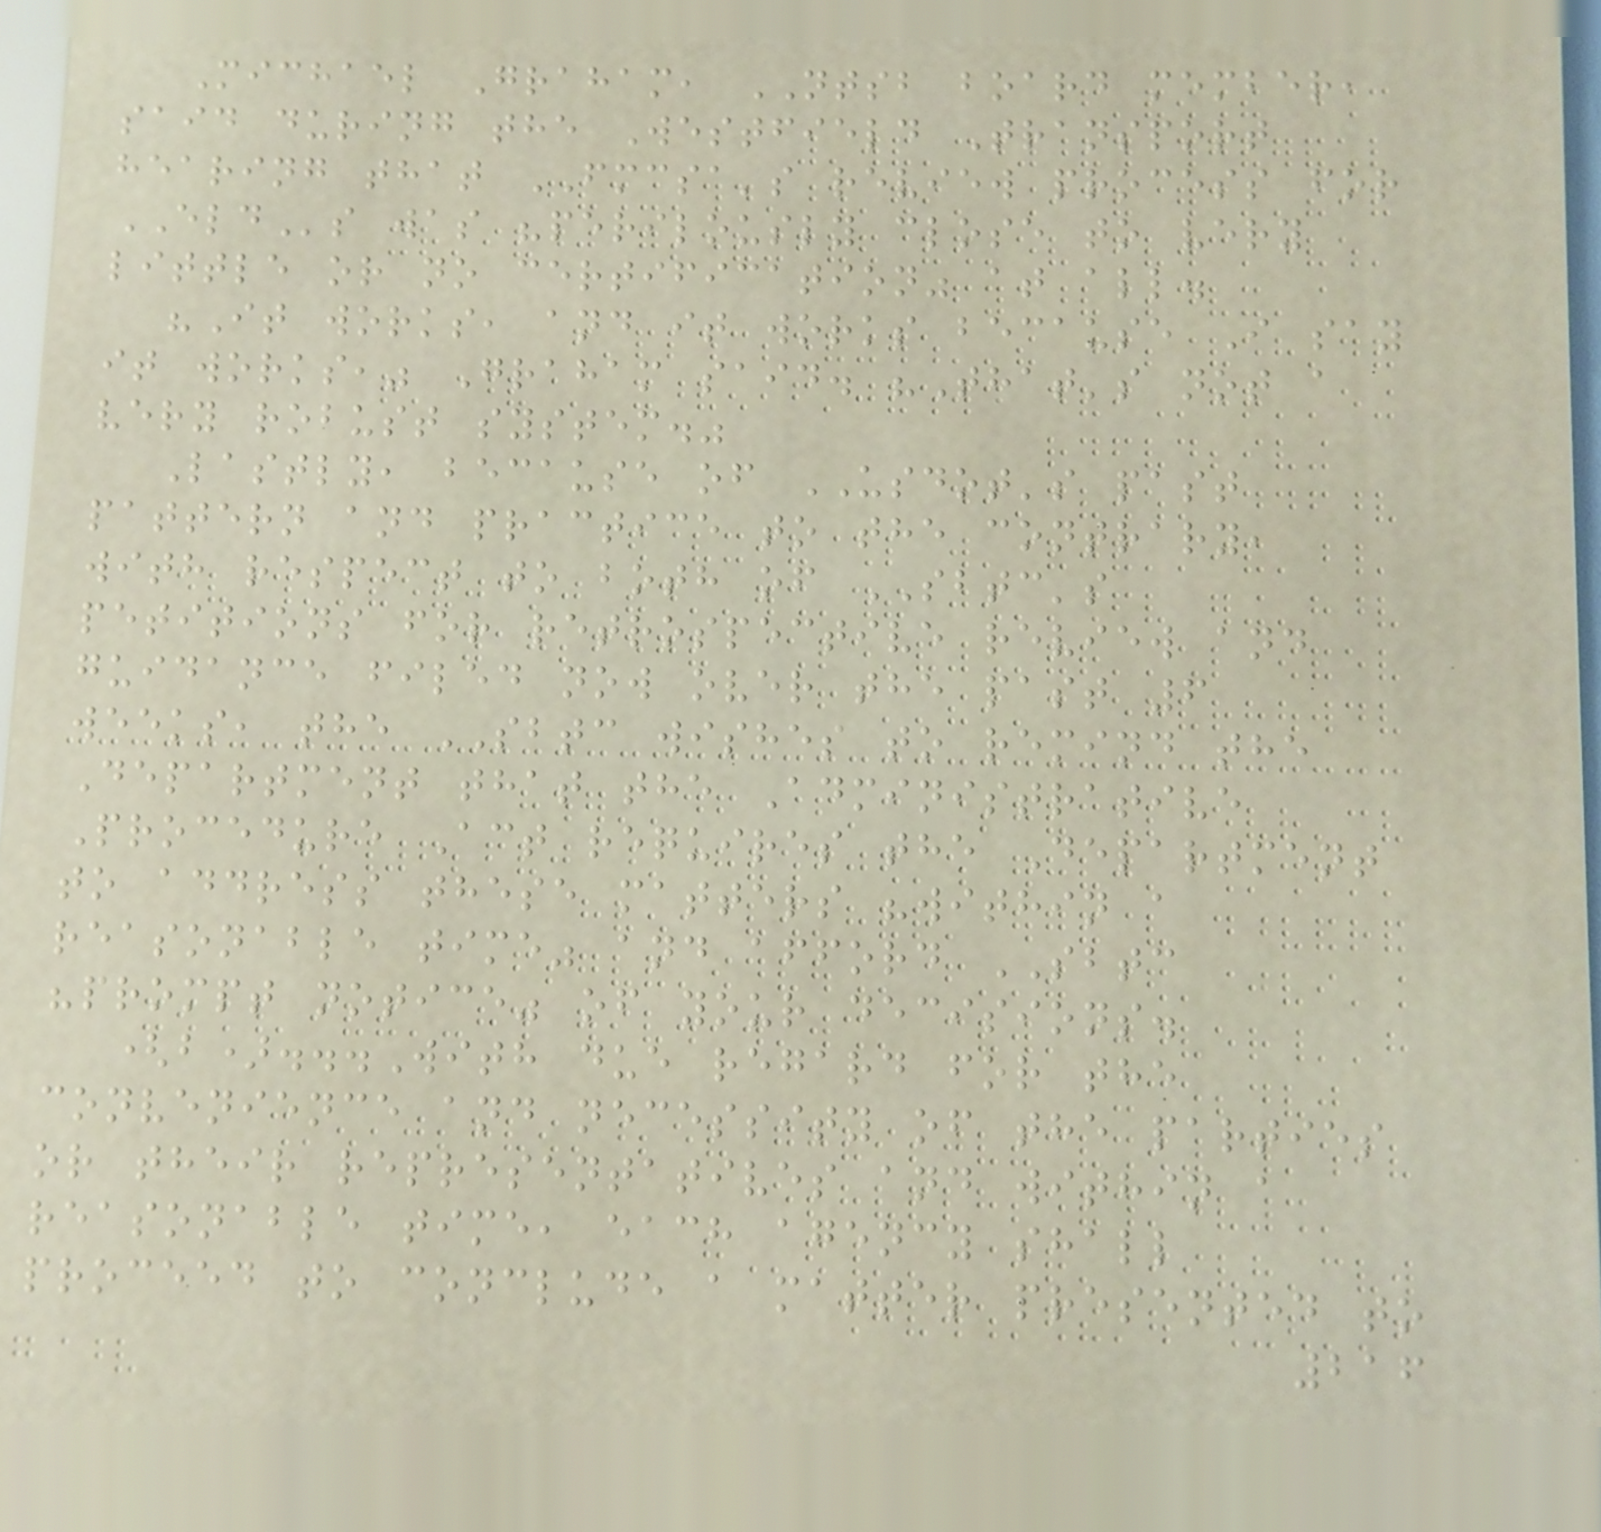Michael Graham, NTSB board member,
said during the Westfield Transport
hearing that FMCSA's review process for
ELDs was "perilously close to very
little or no certification" at all.
"It works, and it works because I say
it works," Graham said. "That's not a
very robust system."
Lastly, because of USDOT's past
pattern and practice to the contrary,
with respect to both of SBTC's
petitions for retrospective review and
guidance filed now over the past 6
weeks, the SBTC wishes to remind the
Department that the Administrative
Procedure Act requires the Department
to address these matters "within a
reasonable time" and afford SBTC
"prompt notice" of your decisions.
(b)...With due regard for the
convenience and necessity of the parties
or their representatives and within a
reasonable time, each agency shall
proceed to conclude a matter presented to
216
